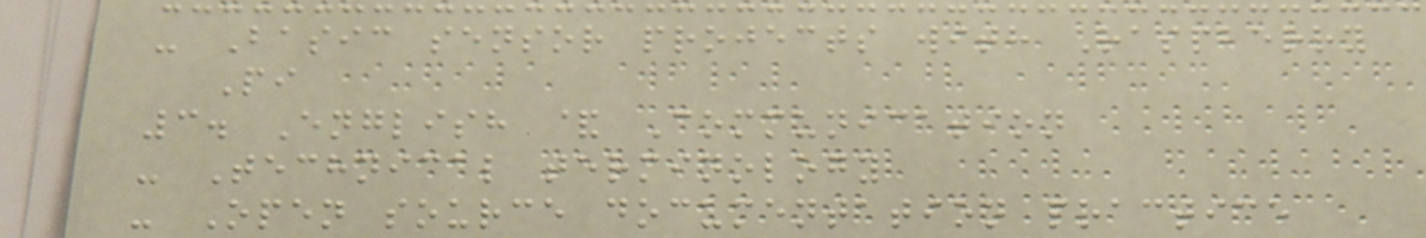- Basic sensor projects with Raspberry
Pi
3. English & Communication
- Technical terminology
- Open source documentation practice
